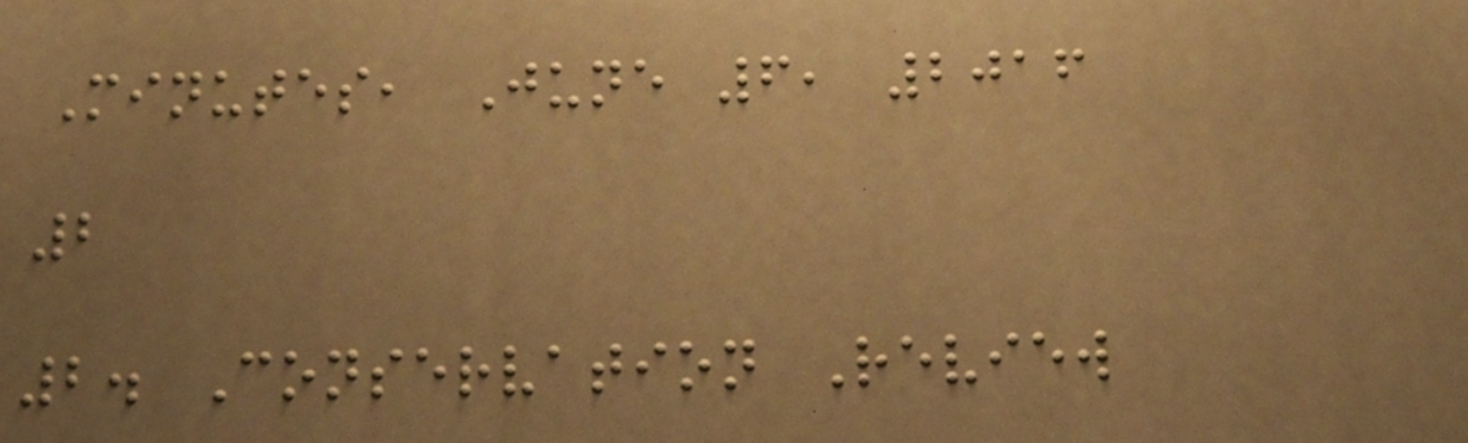Minutes, June 6, 2016
2
2. Conservation Review
